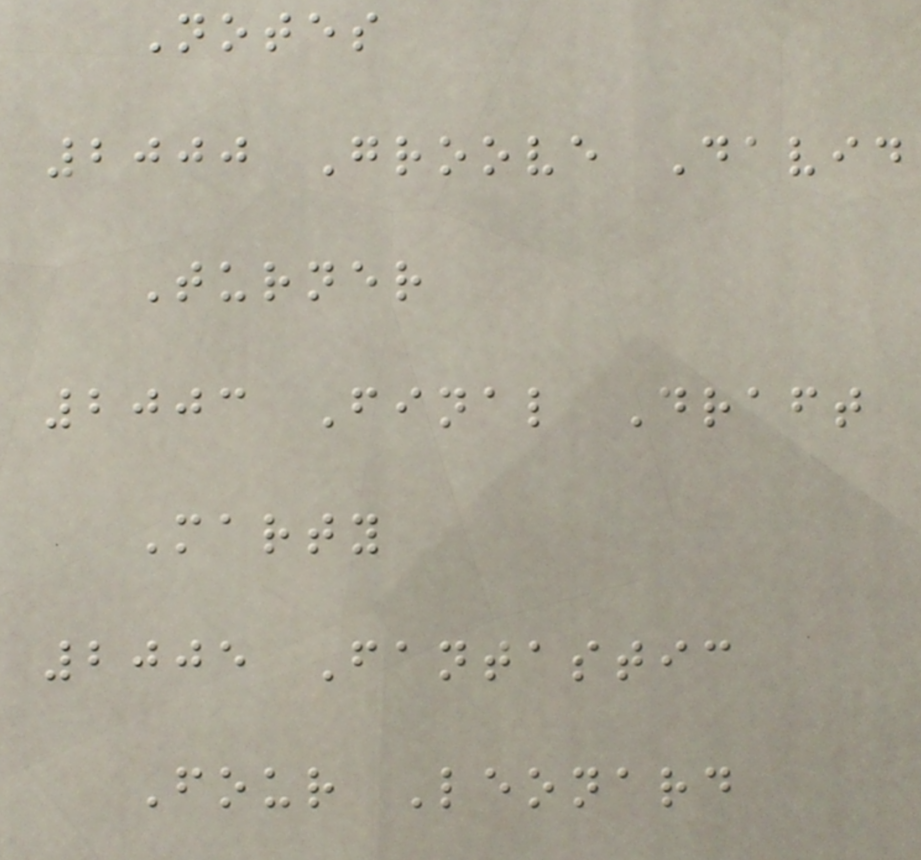Notes
2000 Groove David
Turner
2003 Final Draft
Marty
2005 Fantastic
Four Leonard
